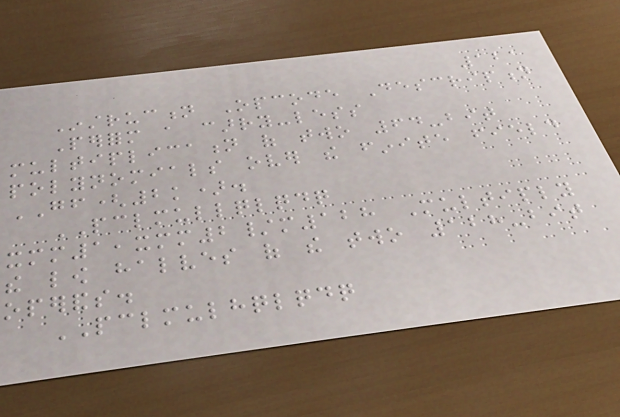121
Instruction Opcode Description
Perform a carry-less
multiplication of two 64-bit
polynomials over the finite field
GF(2k).
PCLMULLQLQDQ
xmm1,xmm2/m128 Multiply
the low halves of the two 128-bit
operands.
PCLMULHQLQDQ
